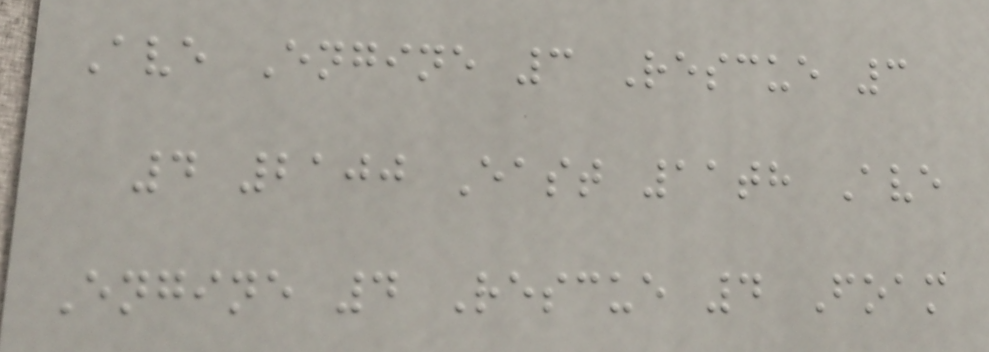Ave Engine 3 Rescue 3
4 2100 East 11th Ave
Engine 4 Rescue 4 Foam
